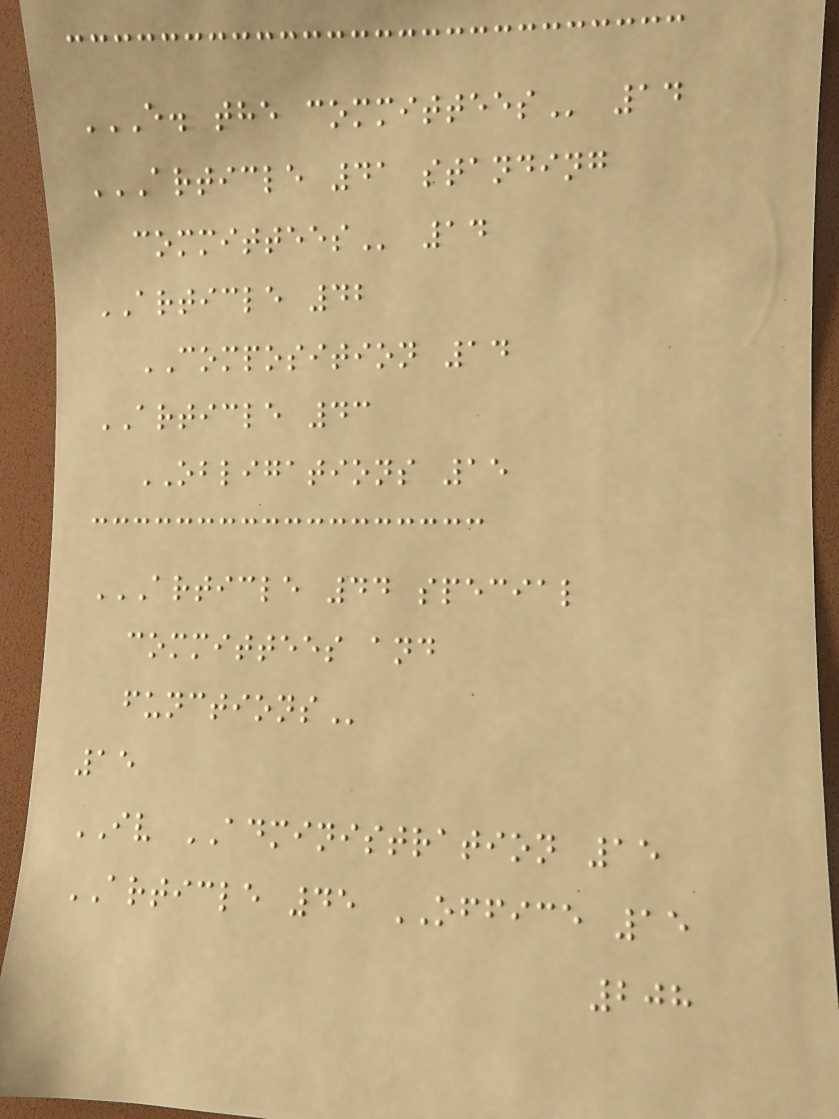E. THE COMMITTEES 14
ARTICLE 41 STANDING
COMMITTEES 14
ARTICLE 42
COMPOSITION 14
ARTICLE 43
OBLIGATIONS 15
ARTICLE 44 SPECIAL
COMMITTEES AND
FUNCTIONS
15
IV ADMINISTRATION 15
ARTICLE 45 OFFICE 15
208
